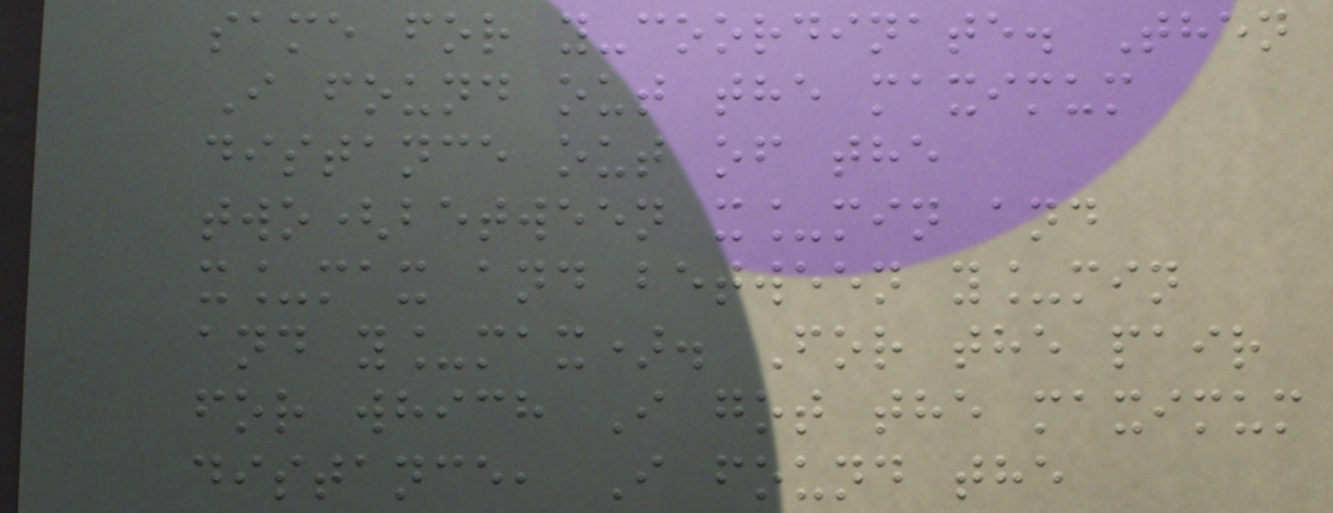same for y-coordinate. Then
I found out the maximum
distance out of the
two(between x_min and
x_max and between y_min
and y_max). For the pair
for which I got the maximum
distance, I found the
